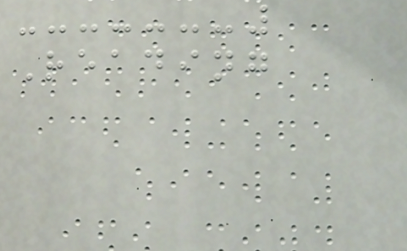Reading
